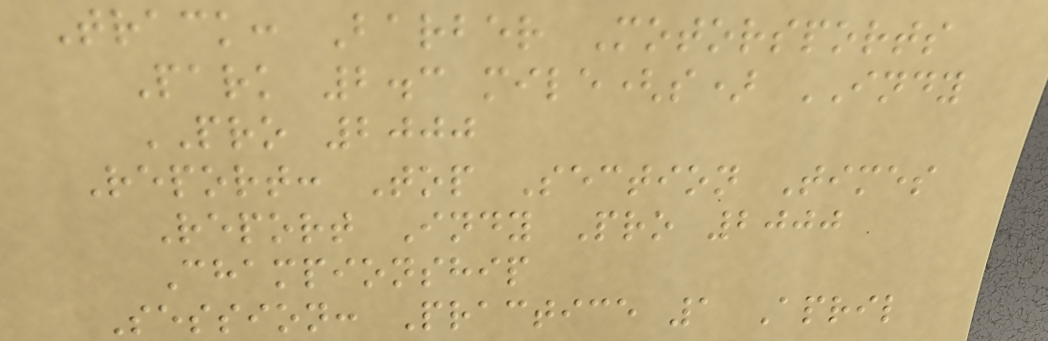Track: Barber Motorsports
Park 2.3 mile(s) INDY
PRO 2000
Report: Top Section Times
Report Indy Pro 2000
Championship
Session: Practice 1 April
